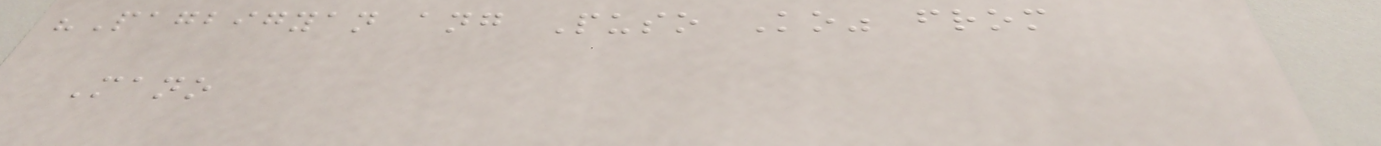"Pagbigyan ang Puso Ko" from
Mano
